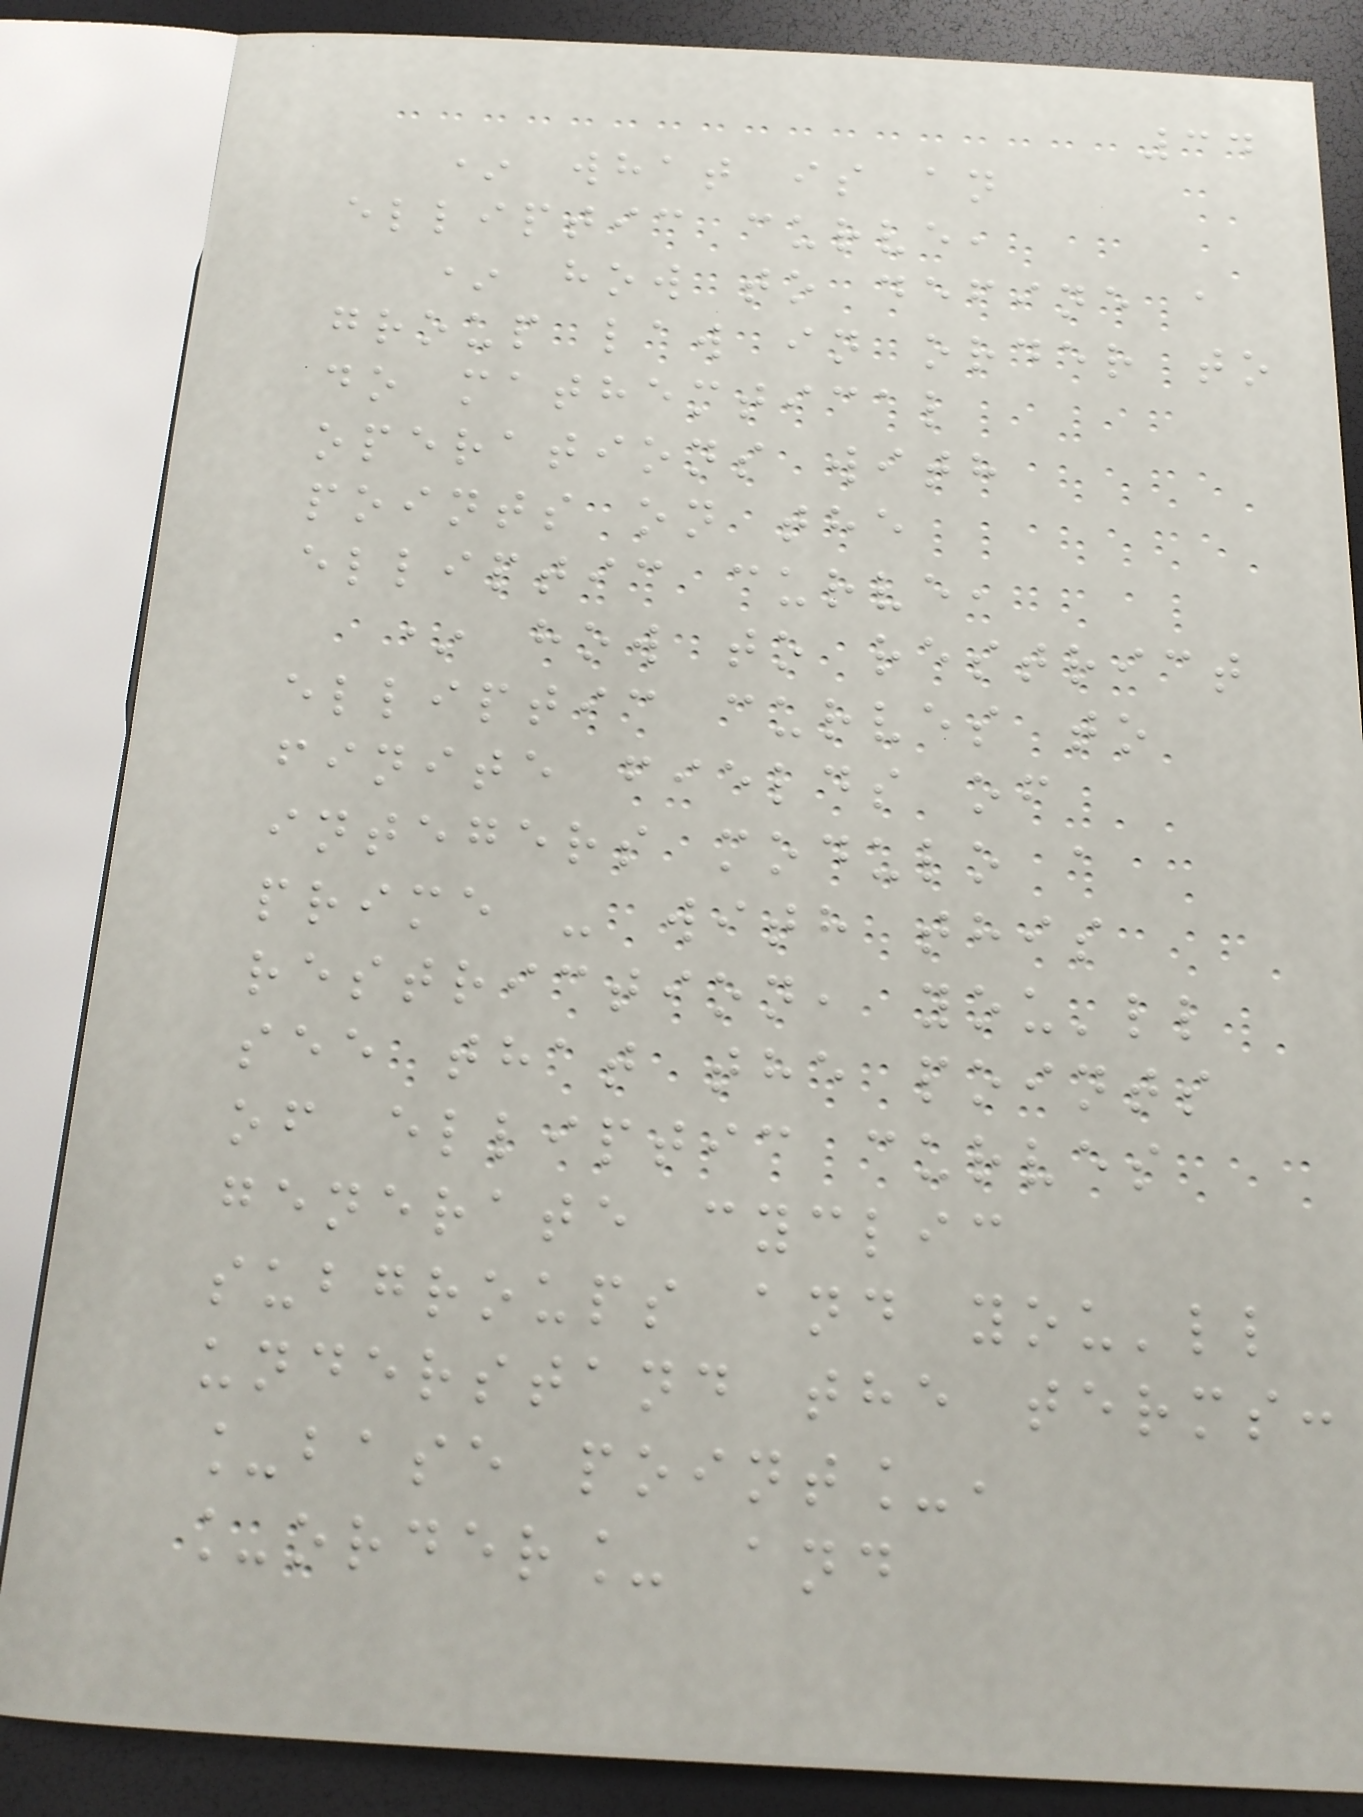34
* what is an
elliptic curve,
* how to define a
group law in order to
do mathemtical
operations with
points on the
elliptic curve,
* how to restrict
elliptic curves to
finite fields of
integers modulo a
prime - with this
restriction, you'll
see that the points
of elliptic curves
generate cyclic
subgroups and you'll
understand the terms:
_base point_,
_order_ and
